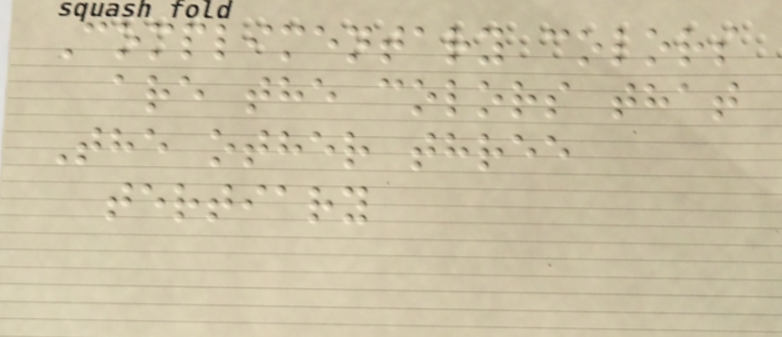Complimentary colors
are the colors that
The other three
tertiary
